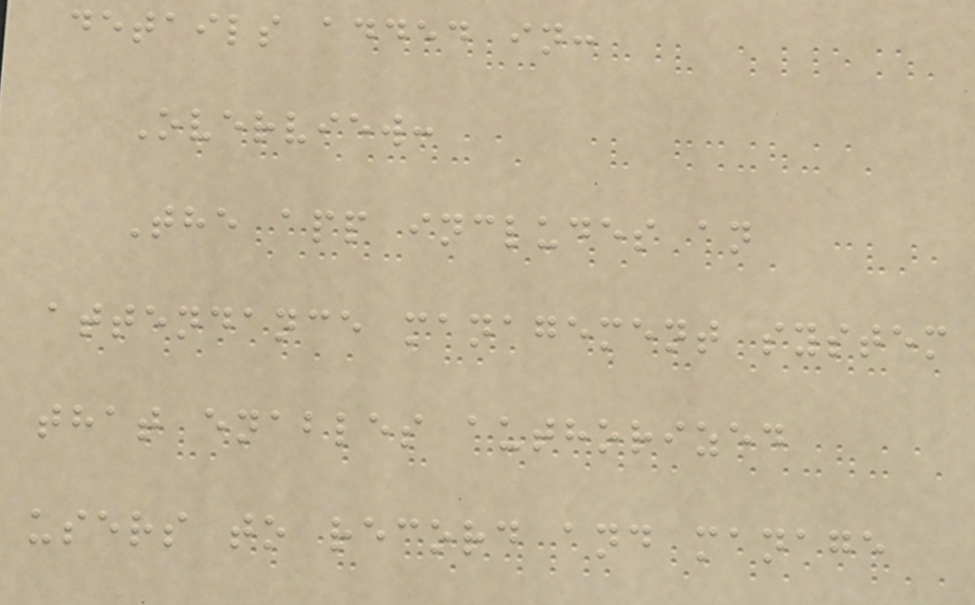details added in:
Overview:
The app includes an
attendance management system
that enables authorized
users to record and manage
